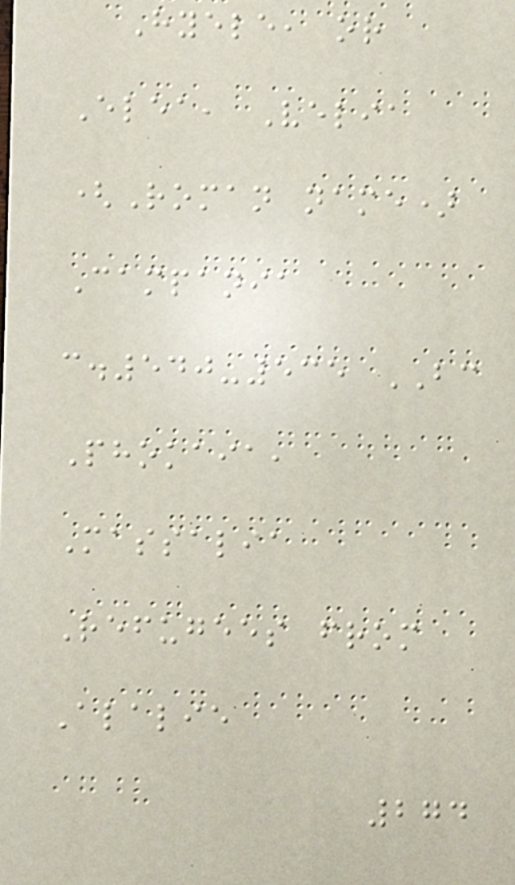Hyele, or
Elea, Velia
(Roman name)
Campania
c.540-535 BC
Phokaia,
Massalia
Refugees from
Alalie
274
